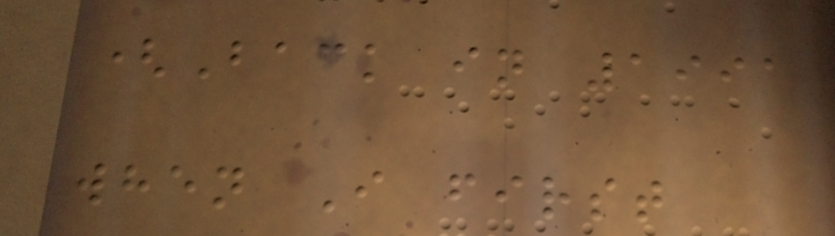(Back in 1991
when I first
